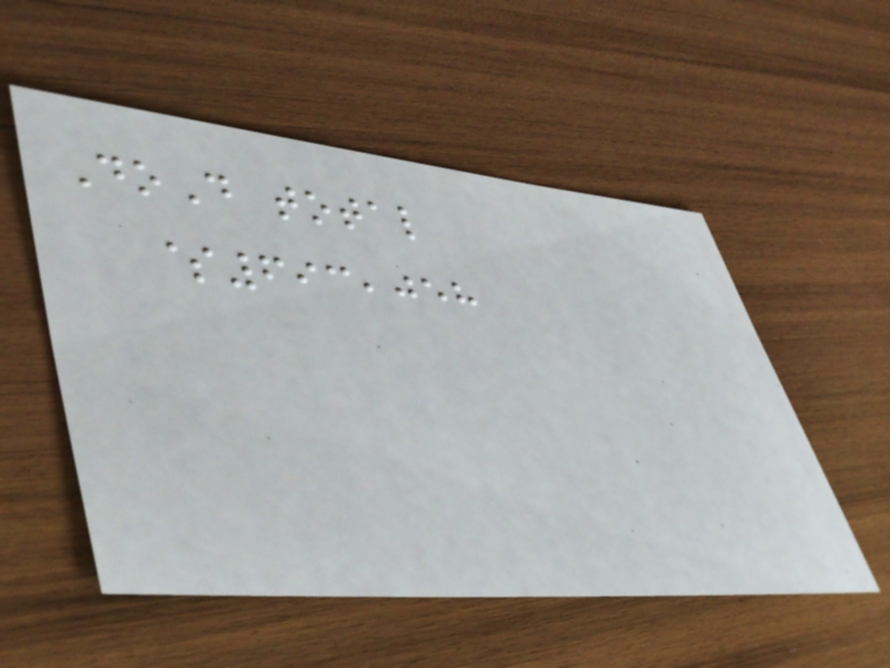DoD total
$693,058
